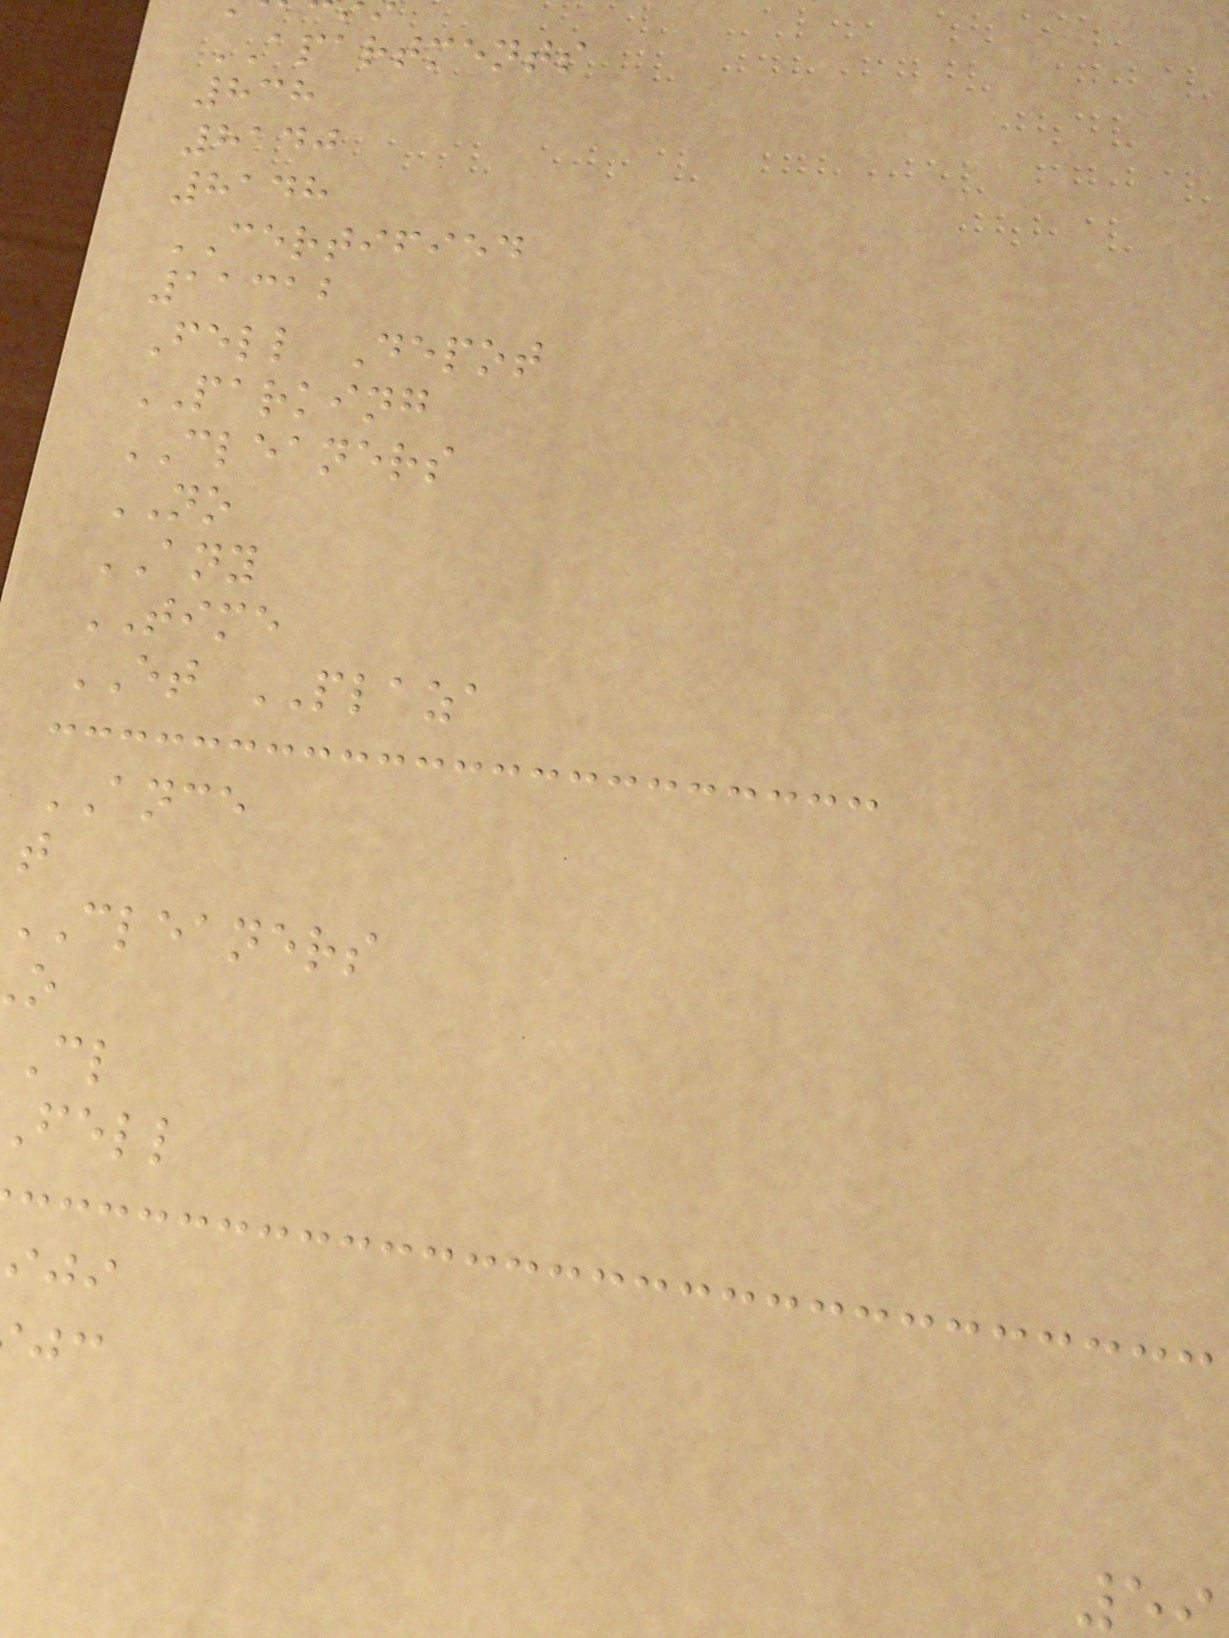APARTMENTS
838
8140
8148
CERTIFIED
11312
Fell Depot
PARKING
CLEANERS
NO
ANY
TIME
ET PLAZA
ANCE
t
CLEANERS
fell
